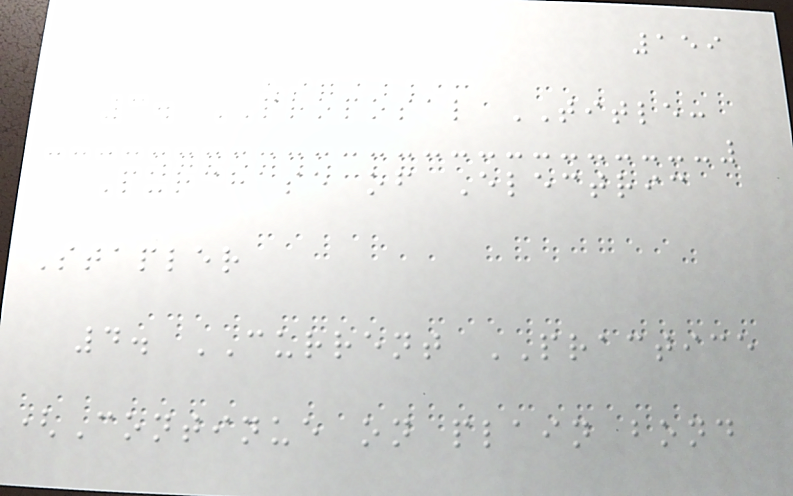159
3. PROPOSAL TITLE:
Purchase of Electric
Stapler
4. CURRENT PRACTICE
(Continue on plain bond
